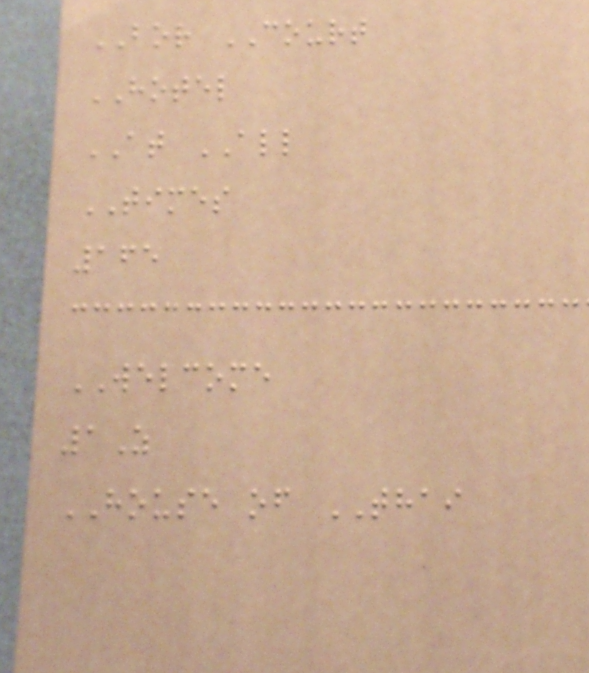BOR COURT
HOTEL
AT ALL
TIMES
165
WELCOME
1Z
HOUSE of THAI
